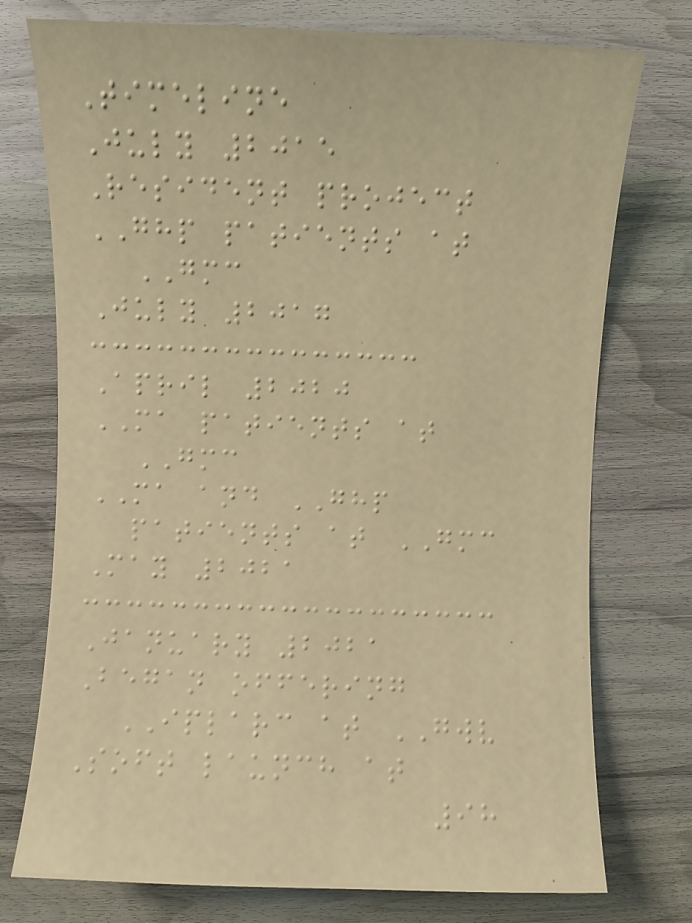Timeline
July 2015
Resident project
GHP patients at
GMC
July 2017
April 2020
MA patients at
GMC
MA and GHP
patients at GMC
May 2021
January 2021
Began offering
IPLARC at GWV
Soft launch at
98
